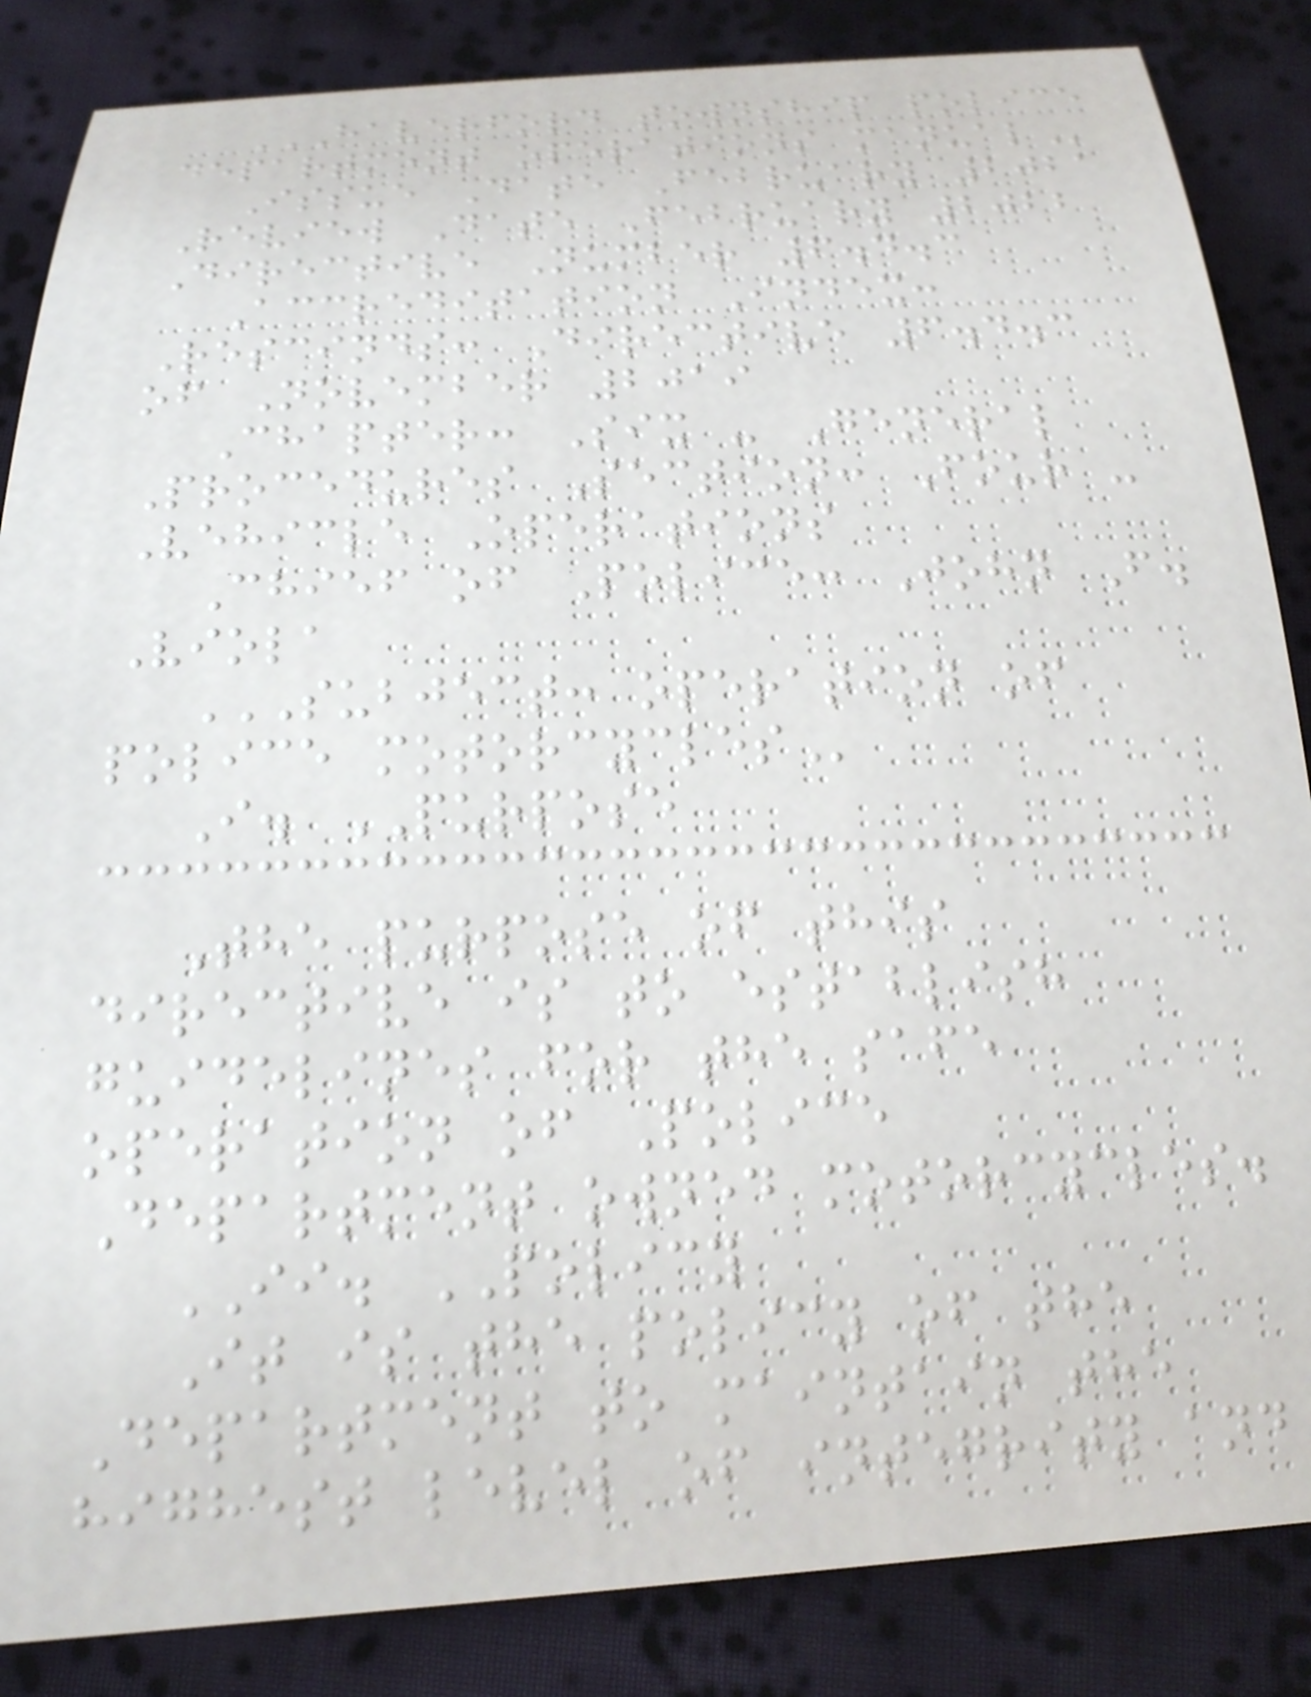HAVERFORD TOWNSHIP POLICE
DEPARTMENT OPERATIONS MANUAL
Issue Date February 2021
Review Date February 2022
Directive Number 6.4.3
Accreditation Index:
Rescinds: Directive 6.4.3
of November 2019
Chapter: Six - General
Procedures Section: Four -
Vehicle Operations
Chief of Police: John F.
Viola
SUBJECT: OPERATION OF
POLICE MOTORCYCLES
I. PURPOSE
The purpose of this
directive is to establish
guidelines for the safe
operation of Police
Department owned motorcycles.
II. POLICY
It is the policy of the
Department to maintain the
highest level of integrity and
